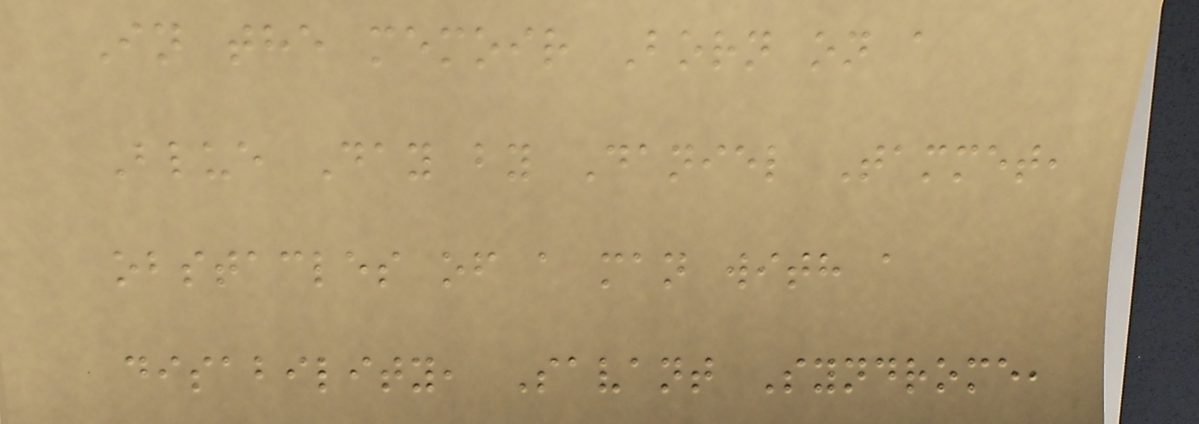In the memoir Born on a
Blue Day by Daniel Tammet,
obstacles of a man with a
disability, Savant Syndrome,
